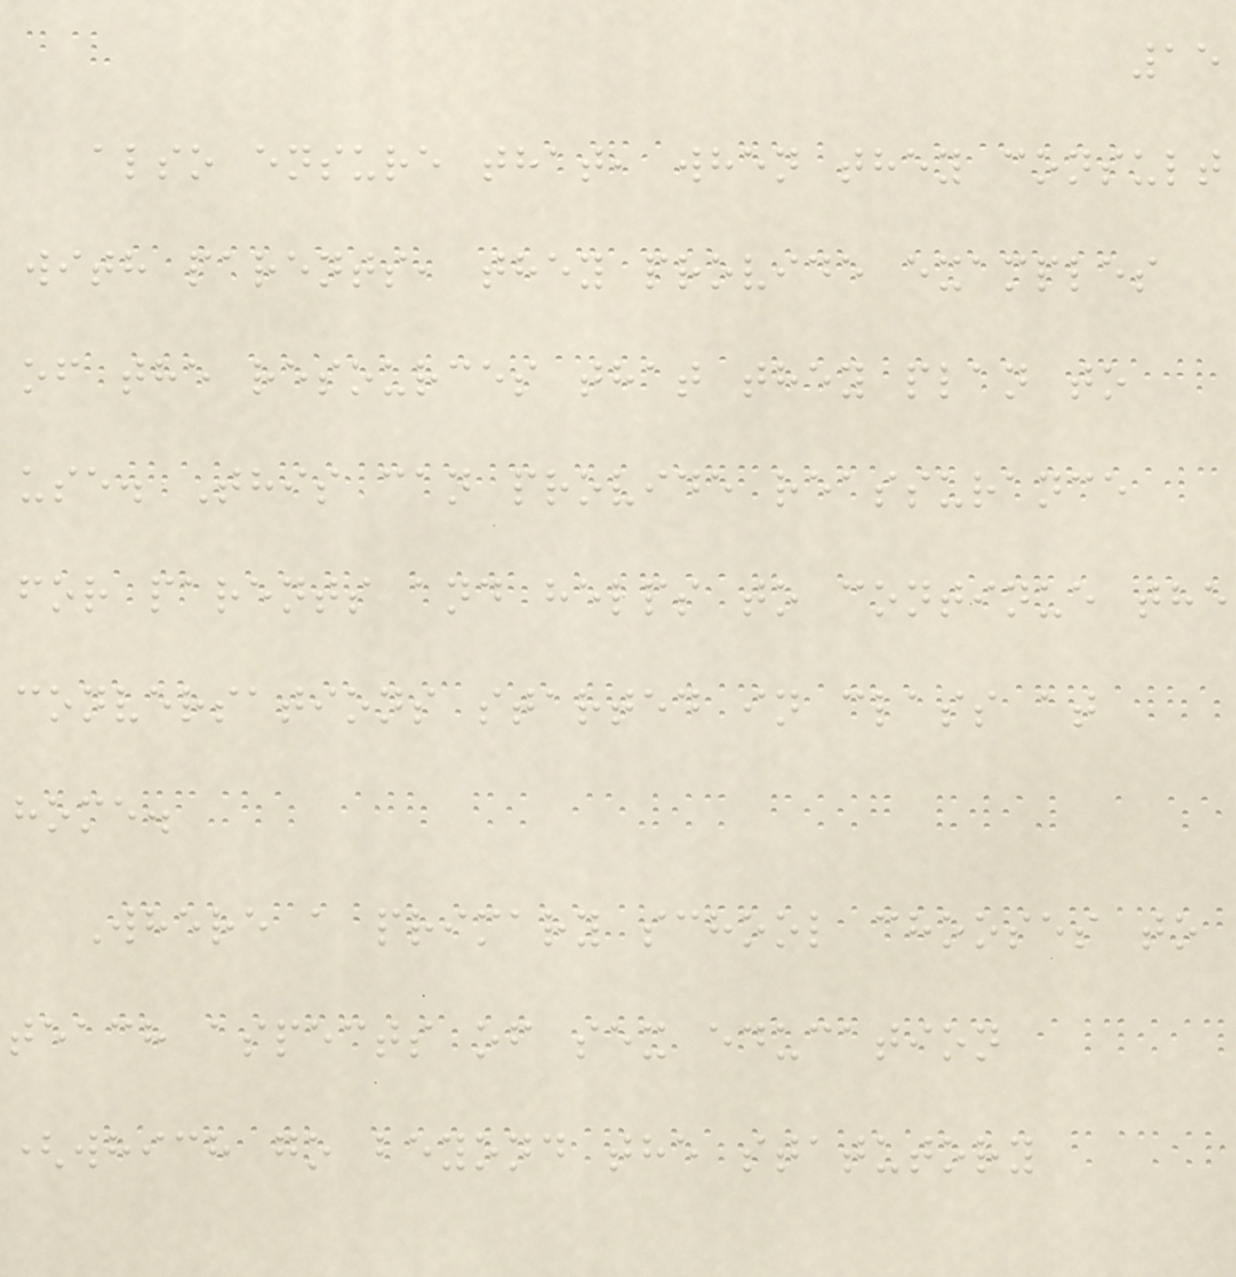15
also ensure that, when they consult
with parents, they provide examples
of the resources that they plan to
use. This can provide reassurance
for parents and helps to continue the
conversations started in class at
home.
Where a primary school chooses to
teach aspects of sex education
(which go beyond the statutory
